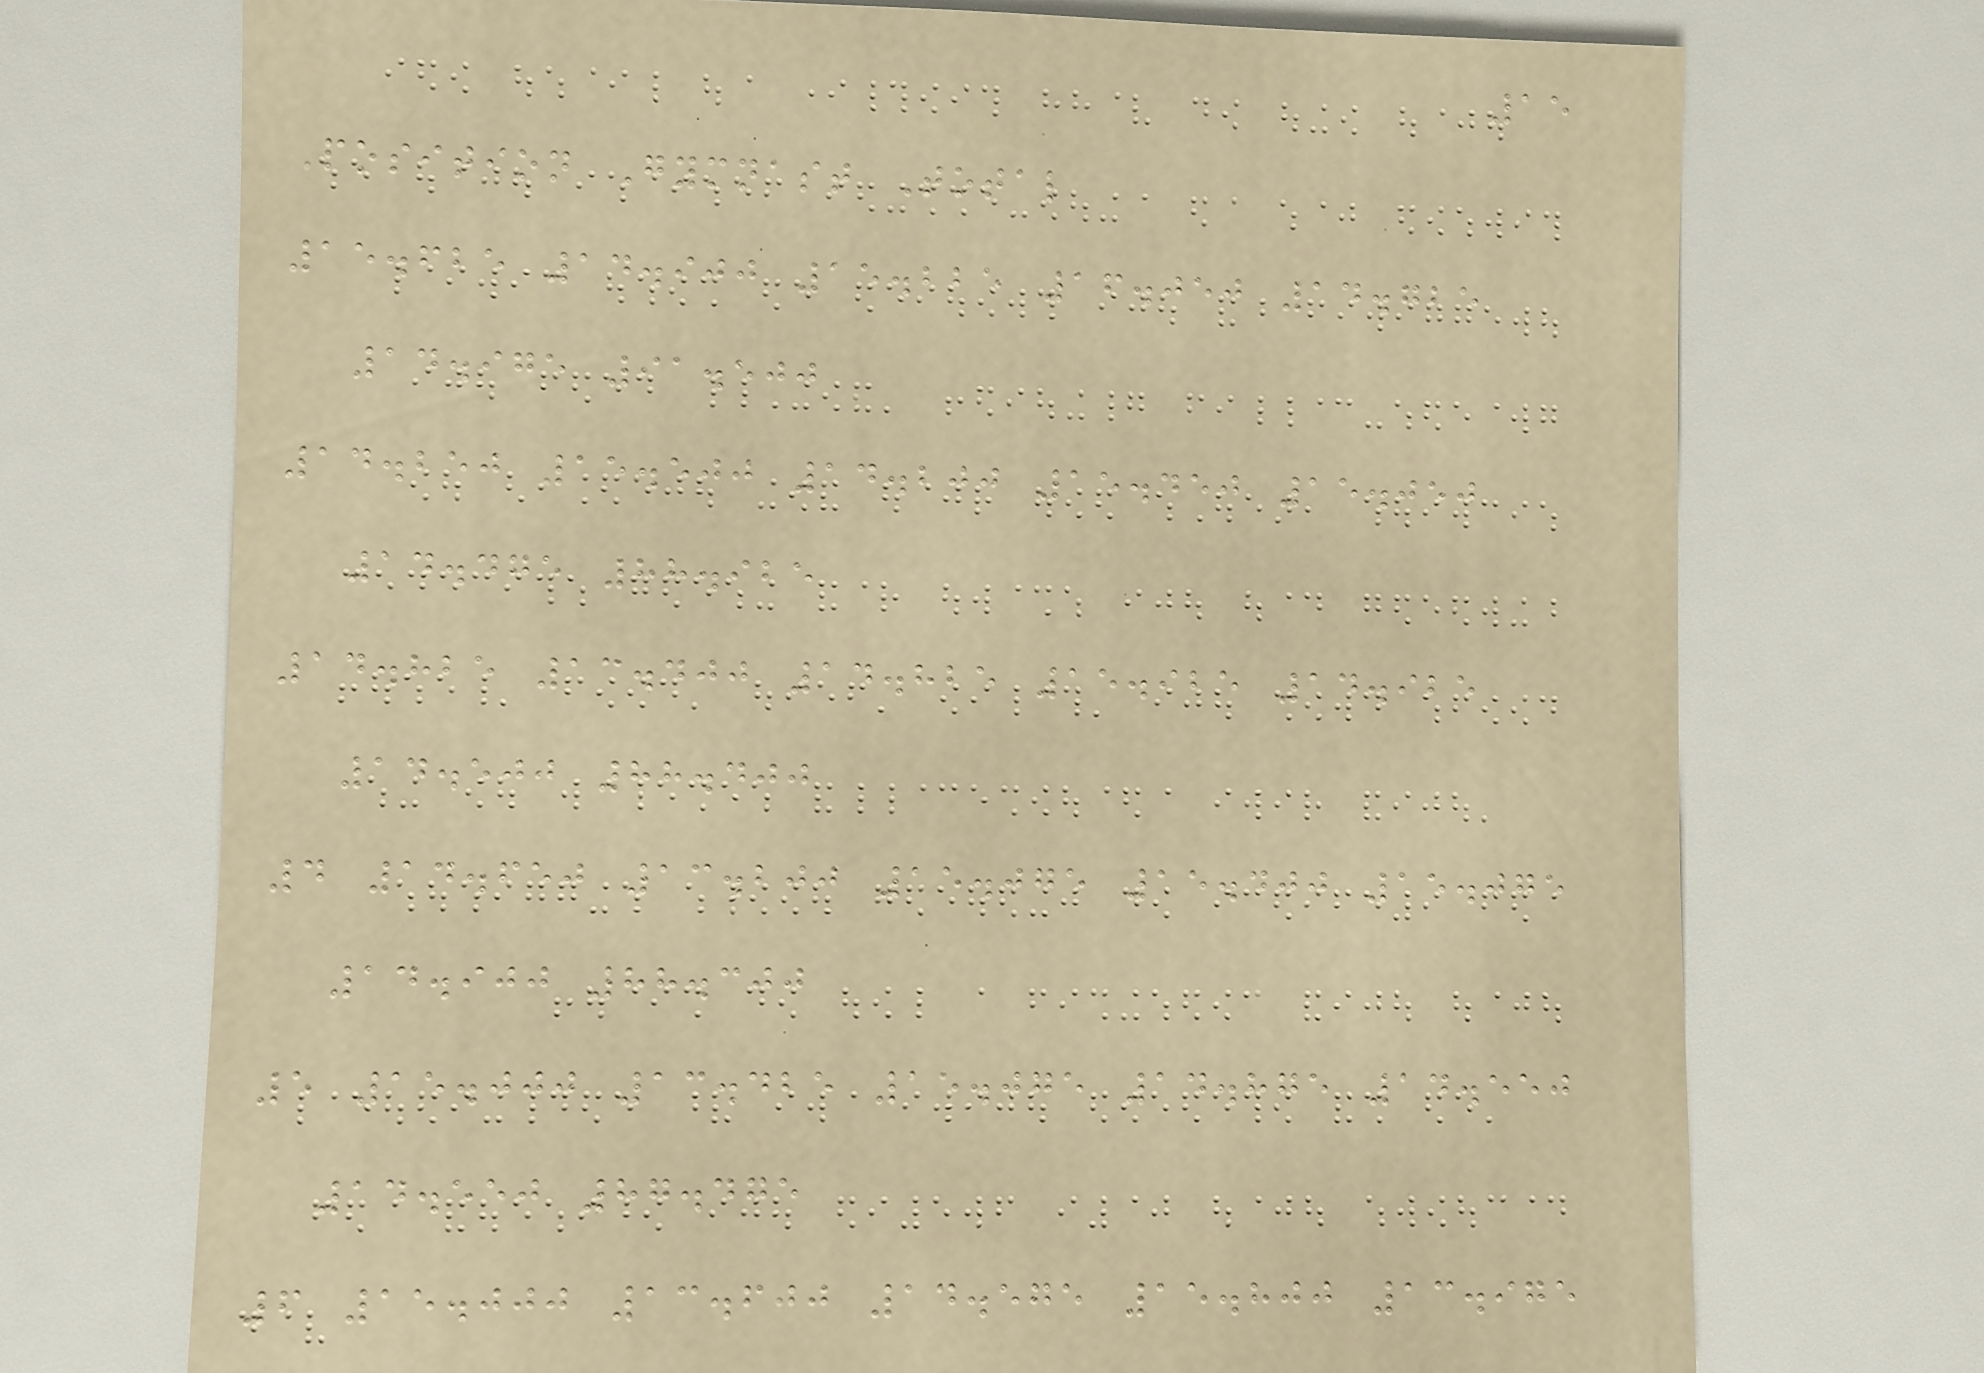15
Position Gymnast Total
15.625 14.900 15.225 16.050 14.725
14.975 91.500
14.250 15.500 14.200 15.450 15.050
14.475 88.925
14.825 13.400 14.825 15.925 14.925
14.500 88.400
4 14.650 13.200 15.075 15.400 15.075
14.900 88.300
5 15.000 13.425 15.075 14.875 14.550
14.550 87.475
6 15.000 13.600 14.575 15.800 13.975
